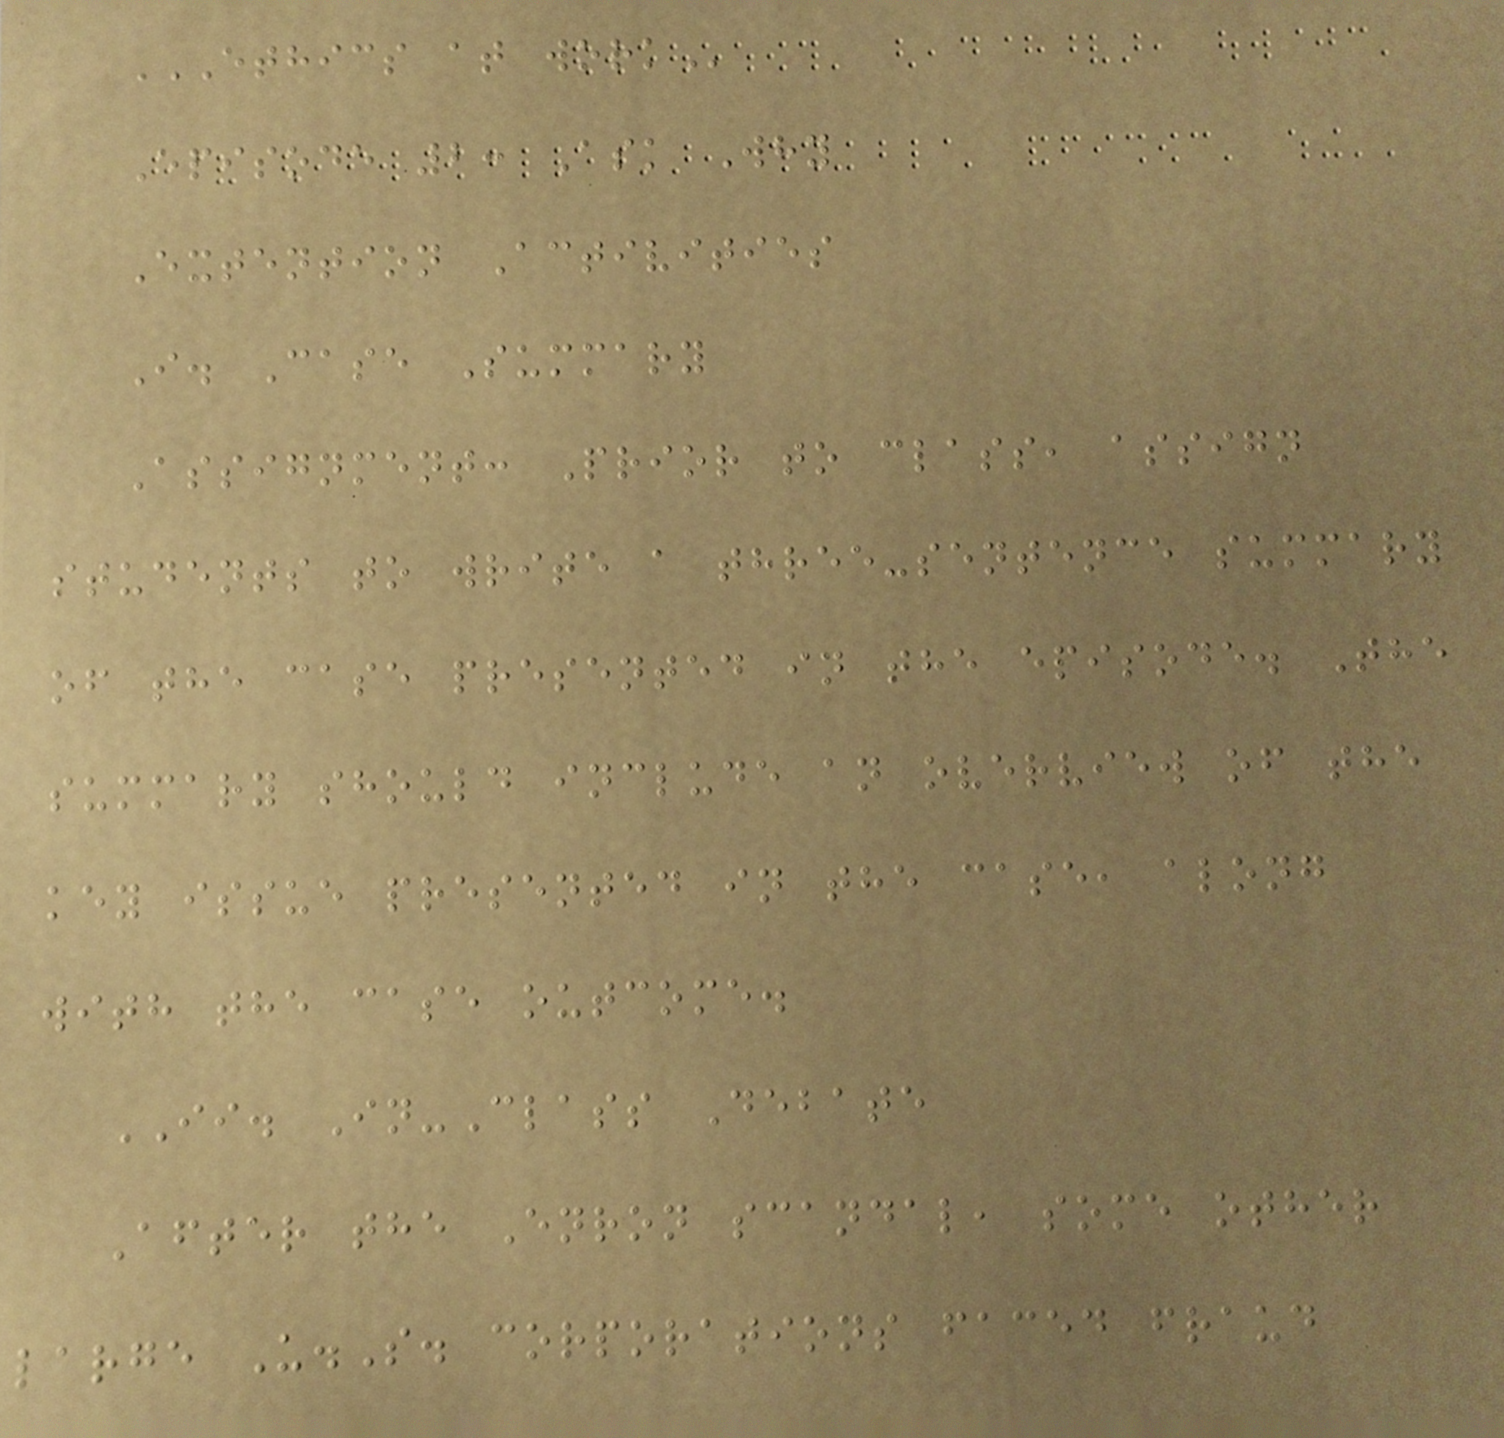ETHICS AT WORK
Episode 2: Ask Why
Extention Activities
I. Case Summary
Assignment: Prior to class, assign
students to write a three-sentence summary
of the case presented in the episode. The
summary should include an overview of the
key issue presented in the case, along
with the case outcome.
II. In-Class Debate
After the Enron scandal, some other
large U.S. corporations faced fraud
